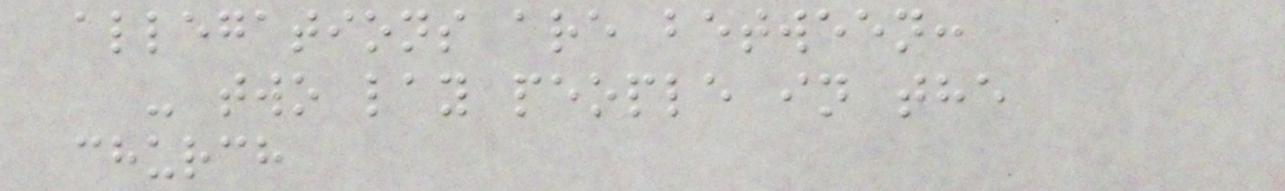allegations are between:
- two lay people in the
church
